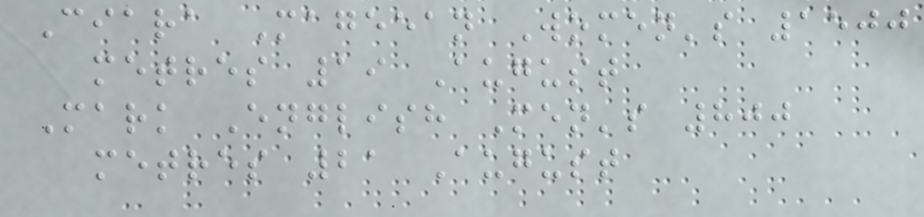Ciara Mageean Women's 1500
metres 19 August
Mark English Men's 800
metres 21 August
